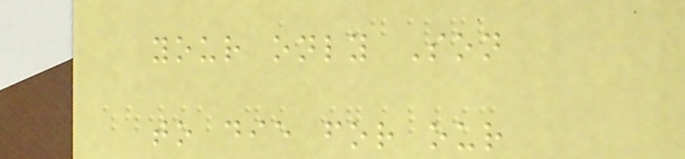your only Son
to die for our
